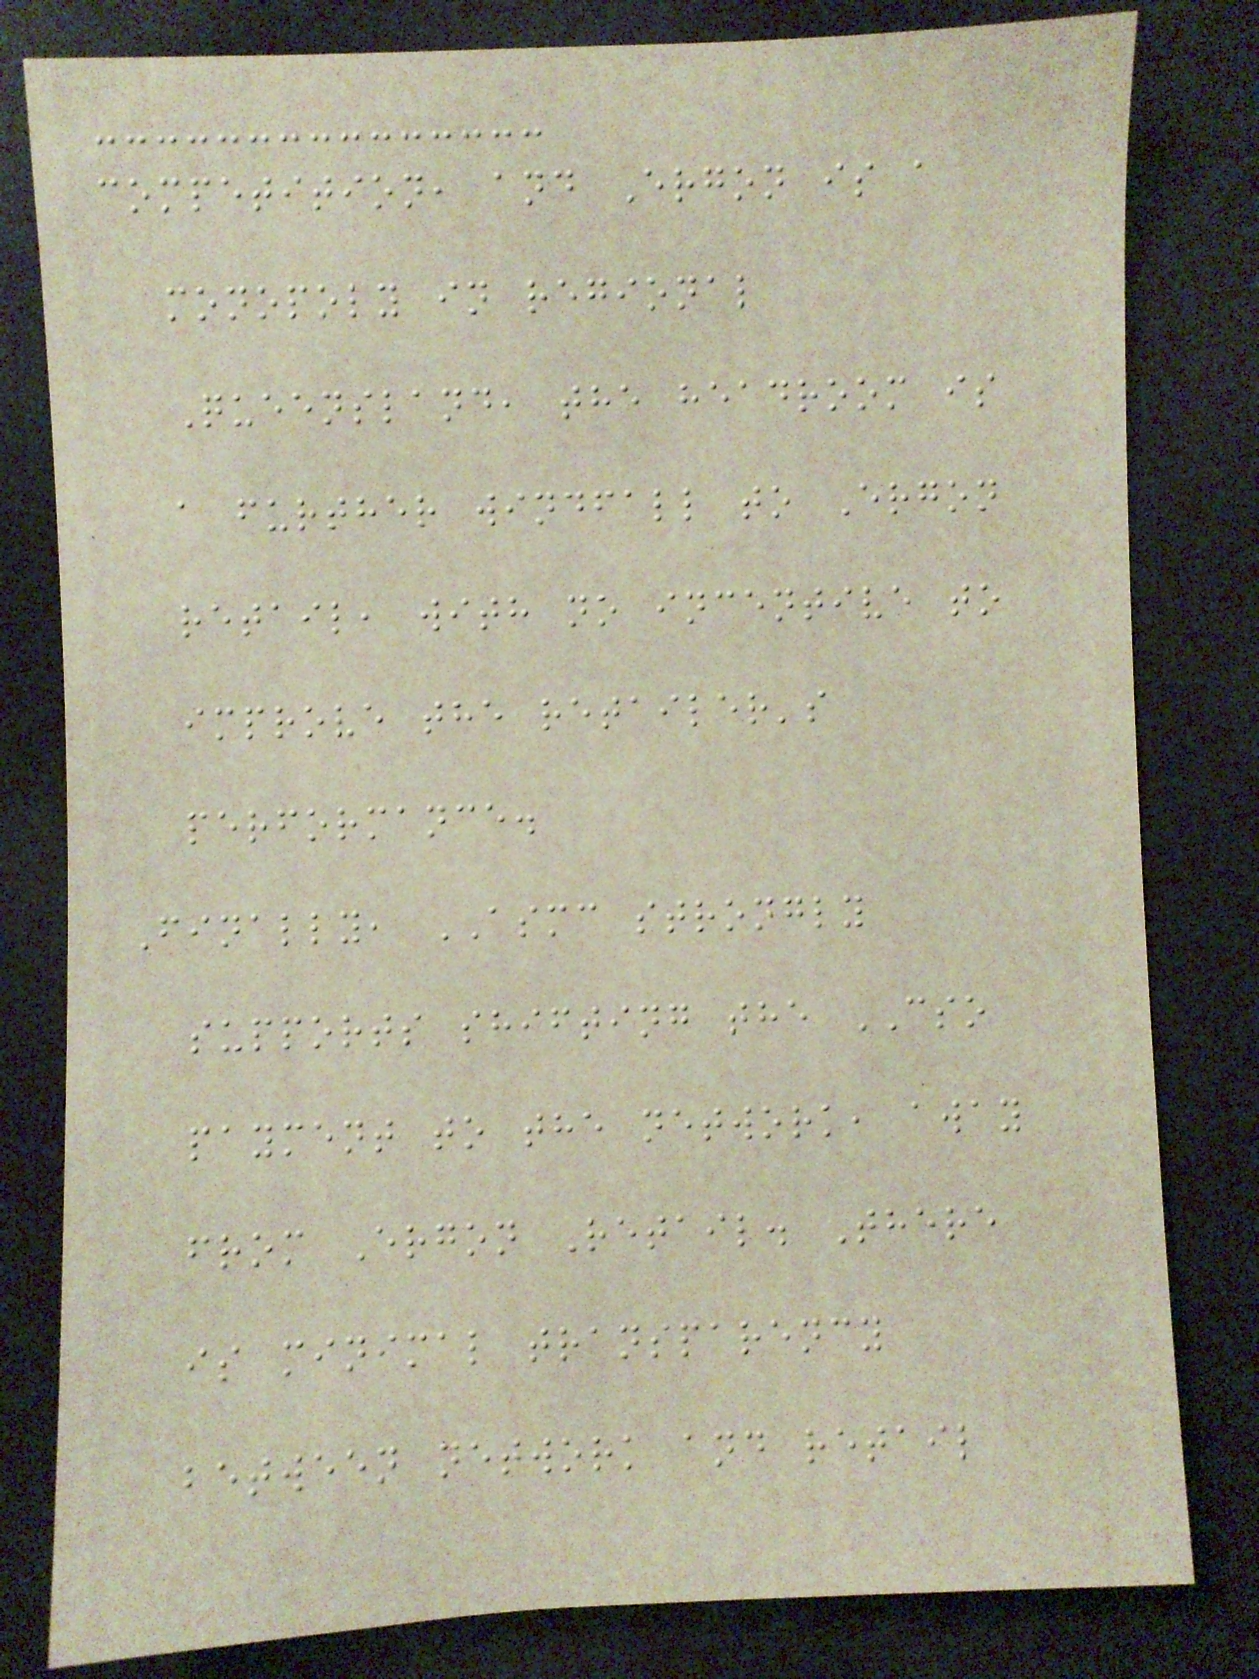competition, and Ergon is a
monopoly in regional
Queensland, the headroom is
a further windfall to Ergon
retail, with no incentive to
improve the retailer's
performance.
Finally, ASMC strongly
supports shifting the CSO
payment to the network, away
from Ergon Retail. There
is minimal transparency
between network and retail
